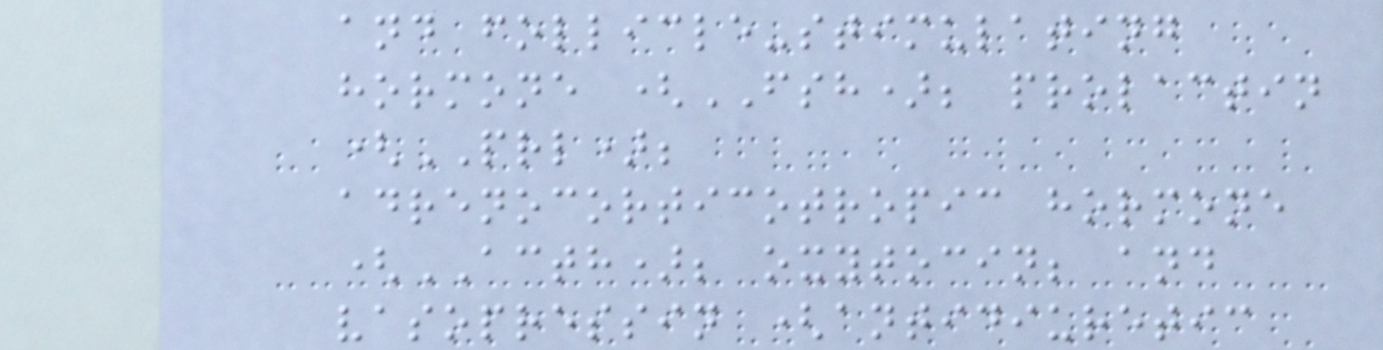and follicle-stimulating
hormone (FSH); prolactin
(PRL);
adrenocorticotropic hormone
(ACTH); oxytocin; and
vasopressin (antidiuretic
